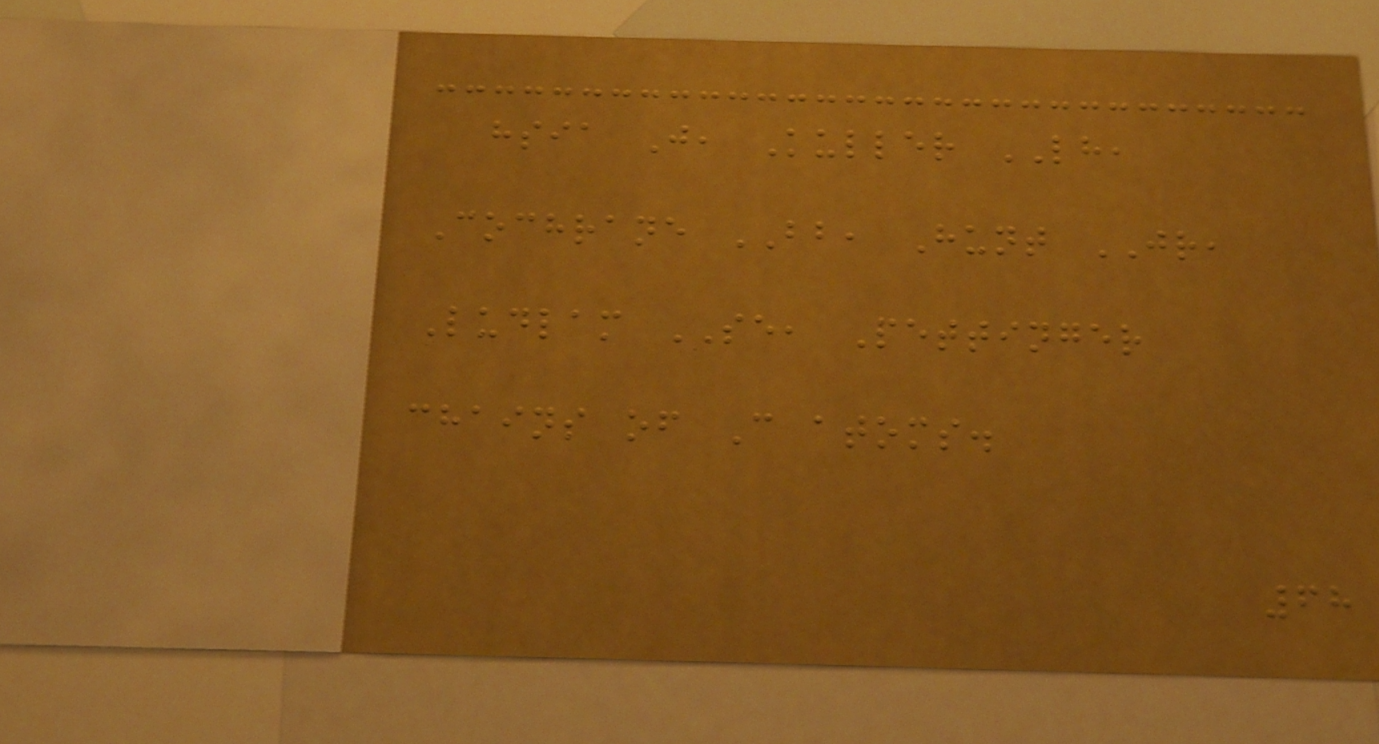hsia J, Kuller LH,
Cochrane BB, Hunt JR,
Ludlam SE, Pettinger
chains of C atoms.
68
